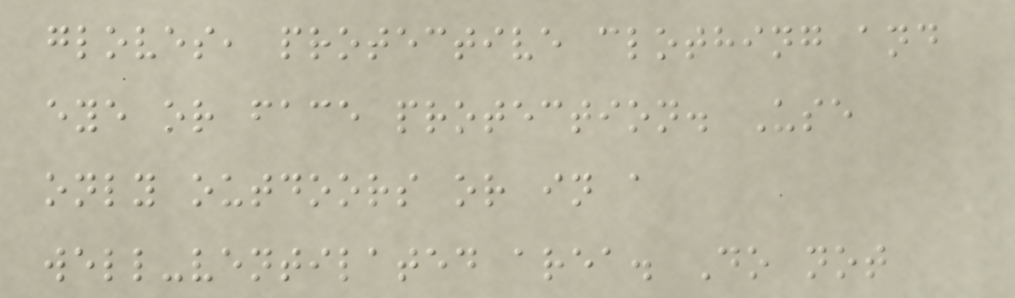gloves, protective clothing and
eye or face protection. Use
only outdoors or in a
well-ventilated area. Do not
